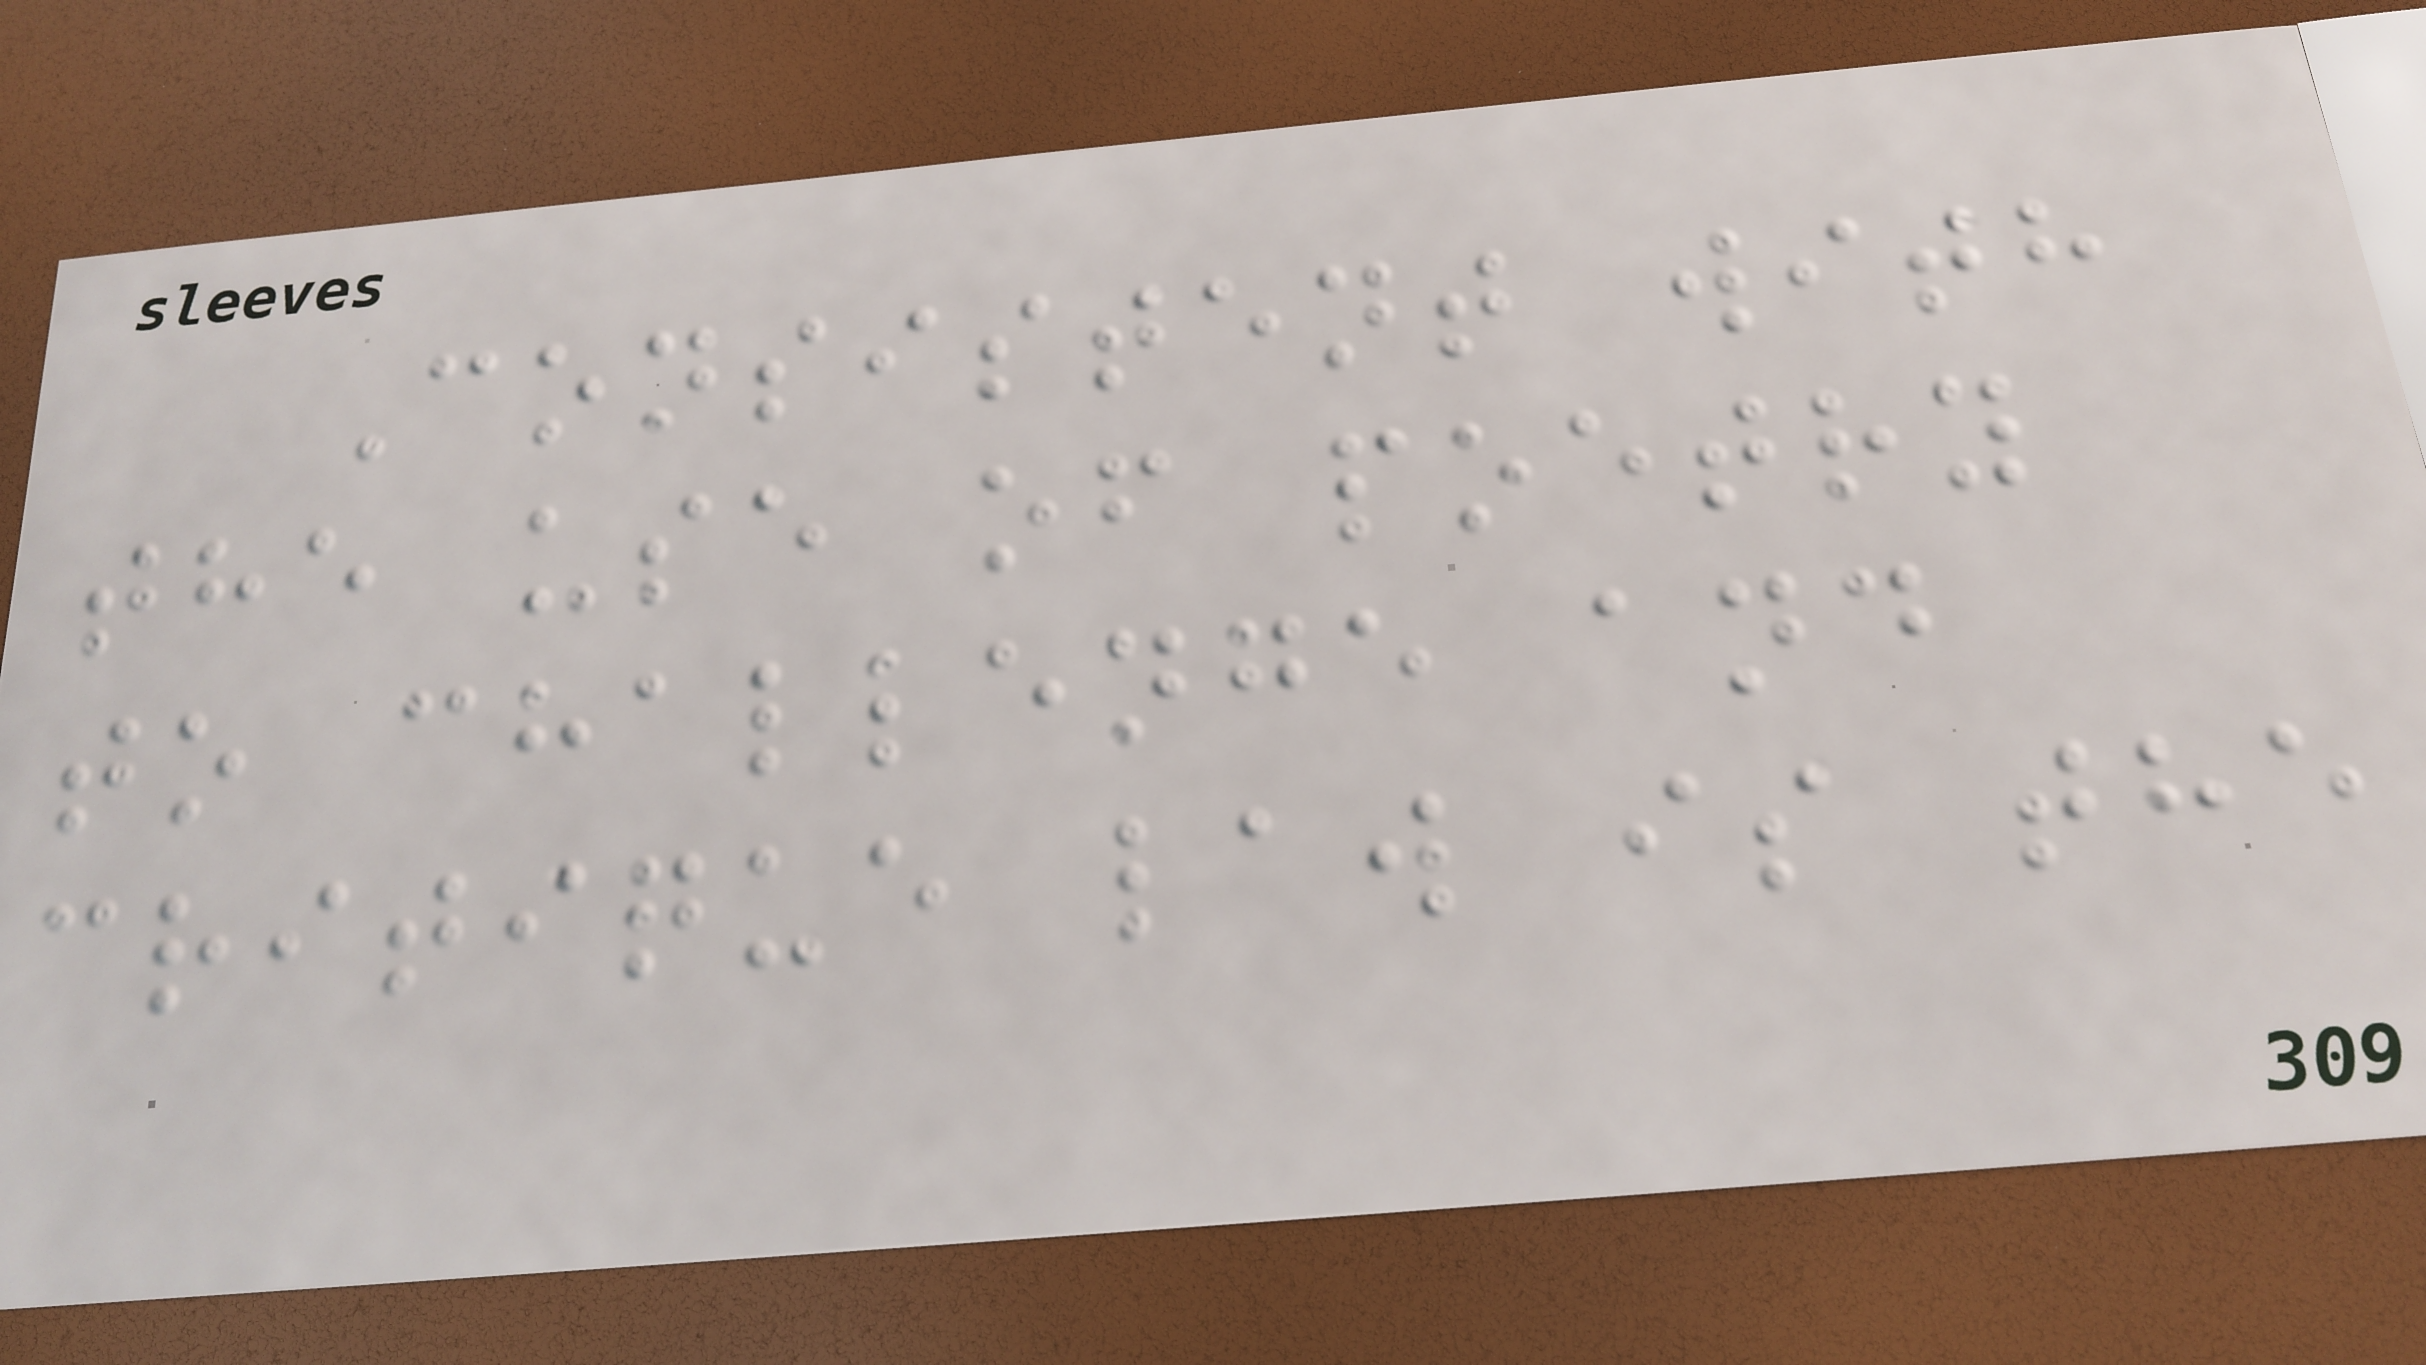Consistent with
the use of poetry
to challenge and
critique law is the
